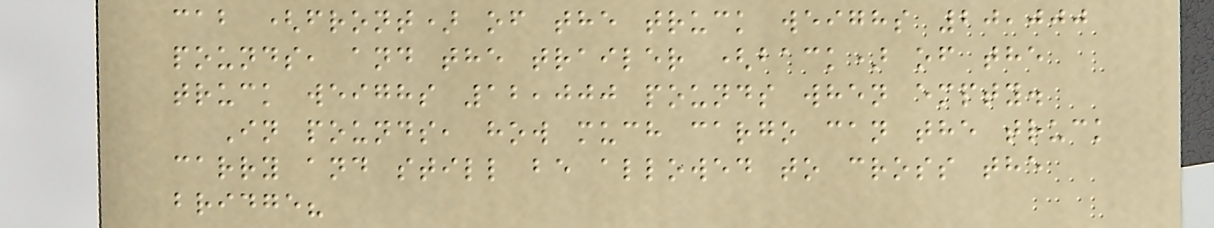cab (front) of the truck weighs 20,000
pounds, and the trailer (back) of the
truck weighs 12,000 pounds when empty.
In pounds, how much cargo can the truck
carry and still be allowed to cross the
bridge?
